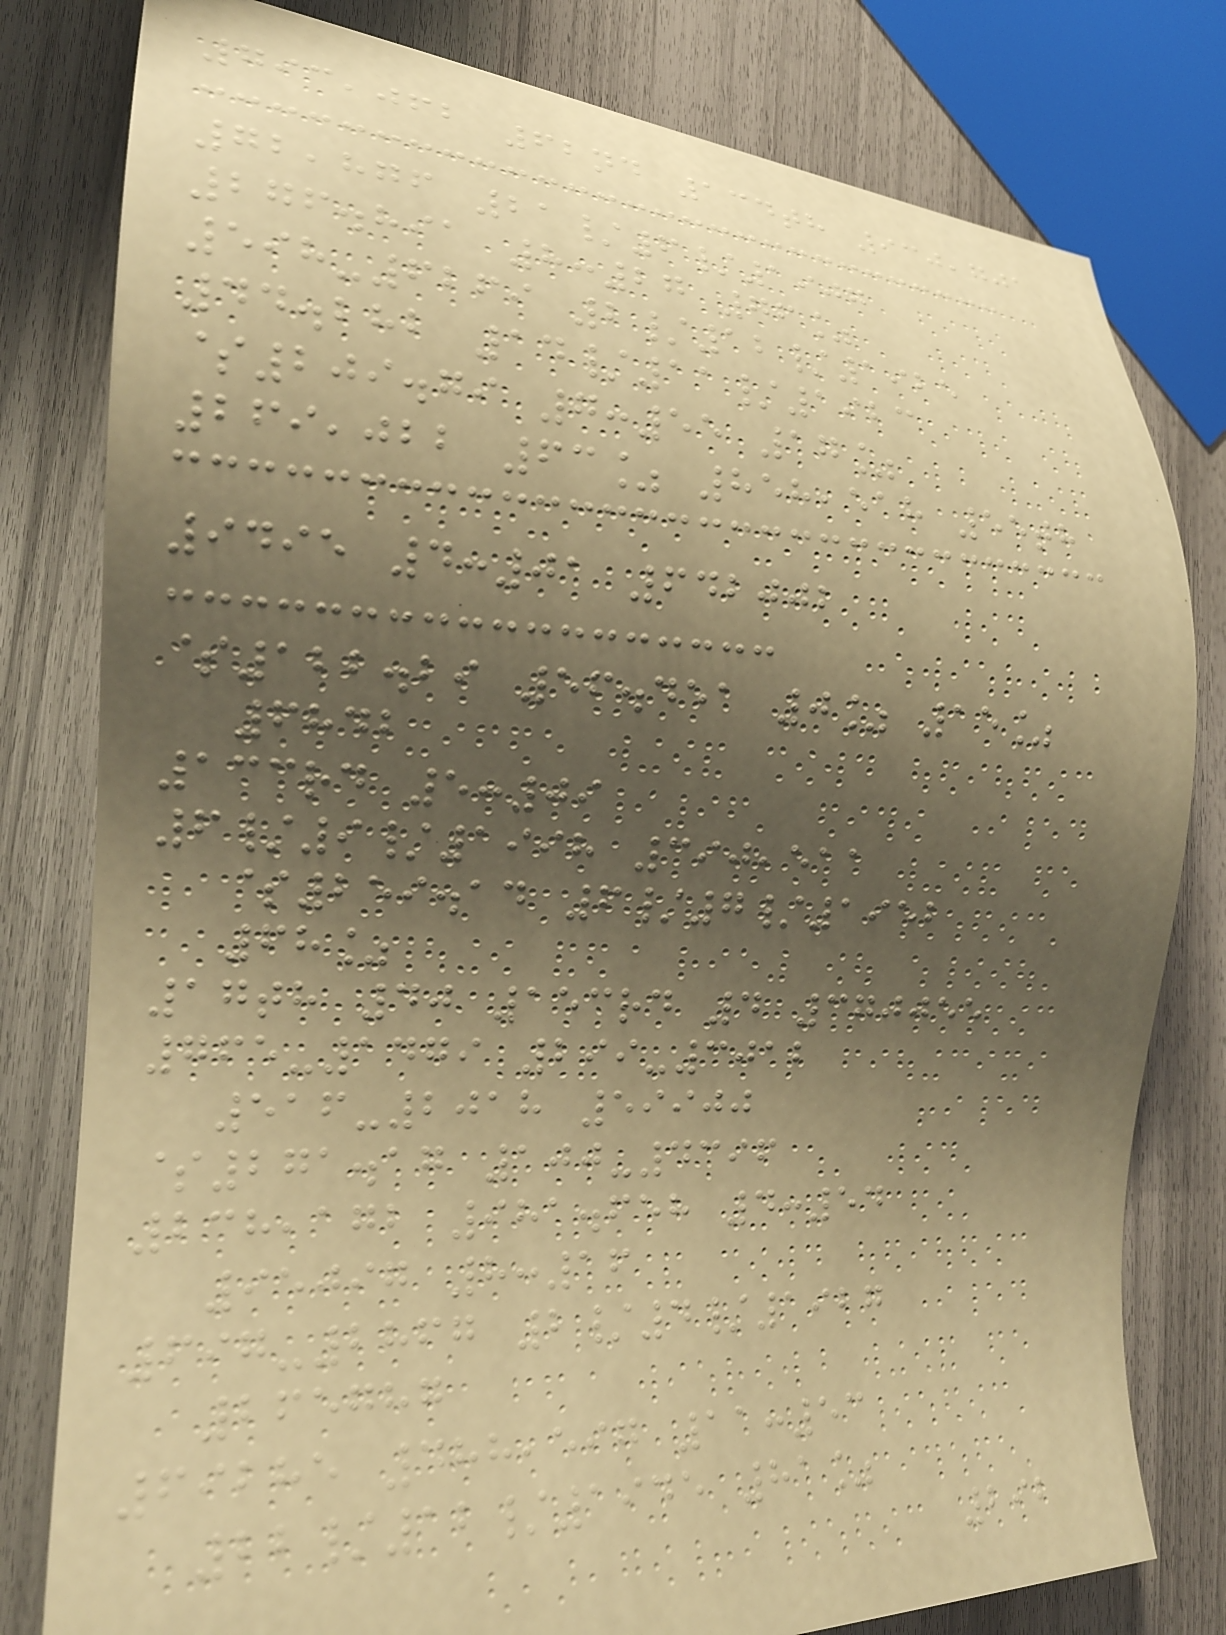793,062 62nd 134th 930,701
72,876 21/6/1907
276.891 8:27 76%
598-6269 2/12/1925
44.282 14/11/1923
$209.79 7:55 17%
269,022 63% 858,518 55th
9495 4:01 642002
$122.29 56.451 0% 15%
6842
133rd 5:09
6/9/1998 390,511
$259.14 6/7/1952
68%
17th 40 153rd 4 370055
765-1479 299-3012
516-2018 59900
$271.17 100-4396
238,172 981.658 4:54
95097 8:16
697-2867 2/4/1927
265787
69285 488,597 11:53
22/12/1945 81%
292
